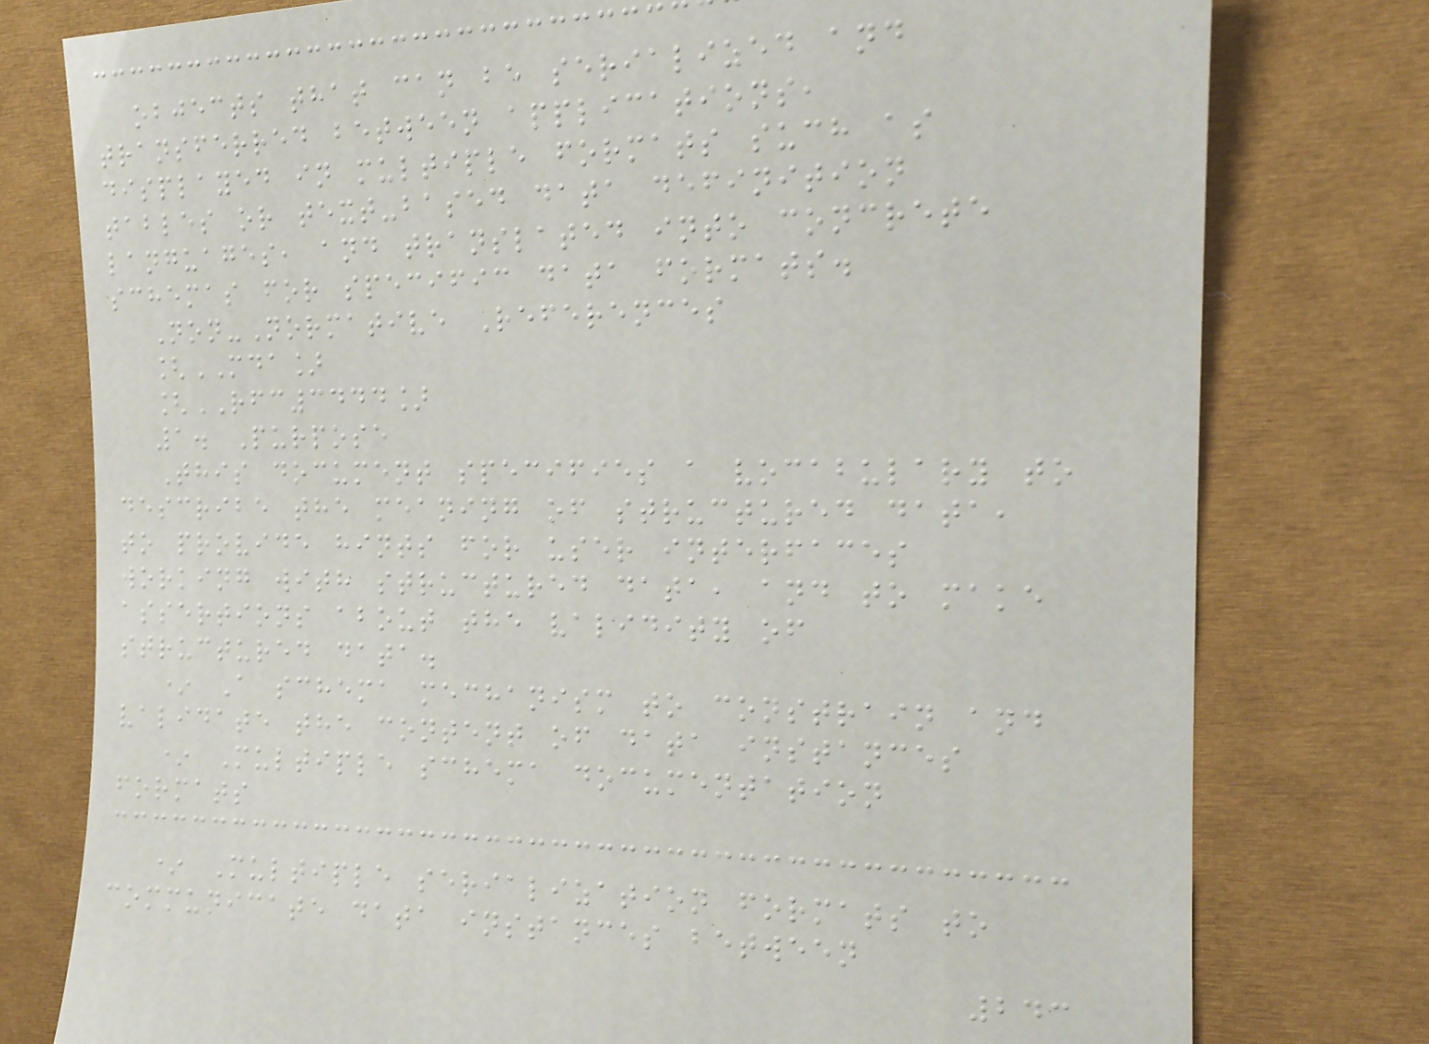objects that can be serialized and
transferred between applications,
displayed in multiple formats such as
tables or text-based data definition
languages, and translated into concrete
schemas for specific data formats.
Non-Normative References
[MDA]
[RFC3444]
1. Purpose
This document specifies a vocabulary to
describe the meaning of structured data,
to provide hints for user interfaces
working with structured data, and to make
assertions about the validity of
structured data.
* A schema mechanism to constrain and
validate the content of data instances
* Multiple schema documentation
formats
* Multiple serialization formats to
communicate data instances between
243
